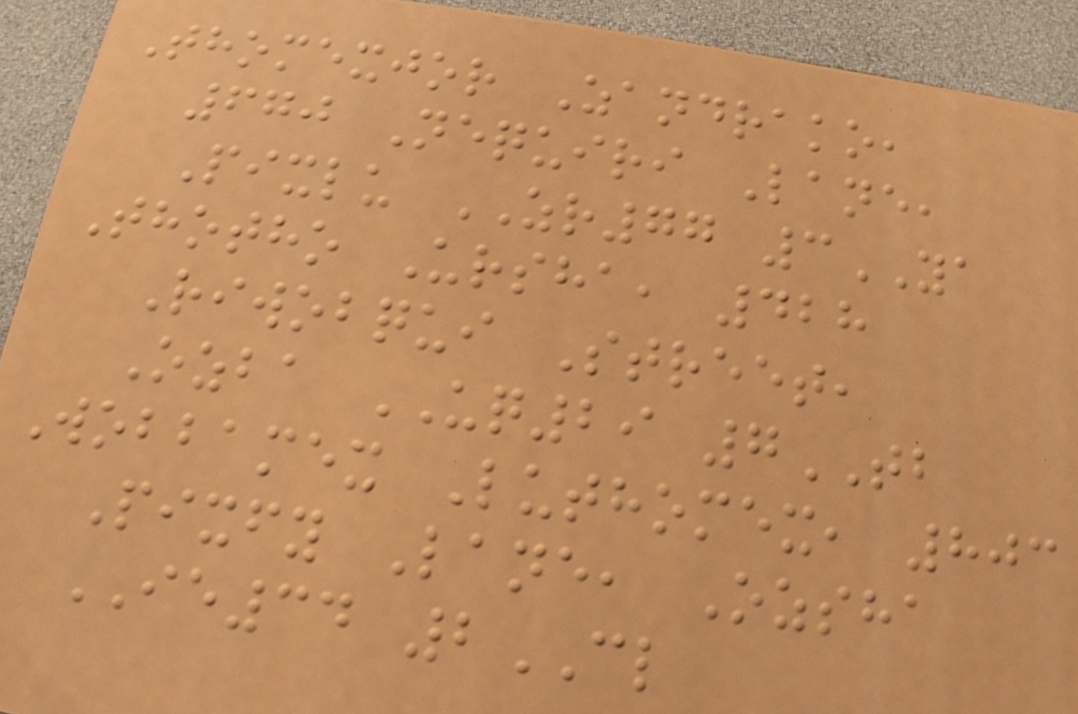Thomexjor Zandrako,
670 Nequiri Lane,
Pixlu ZR77 3YA
Thotho Ursha, 428
Riwobqui Street,
Ozba UQ29 7TB
Wobbamex Luthomex, 803
Pixfy Lane, Ozsha
IE34 2CL
